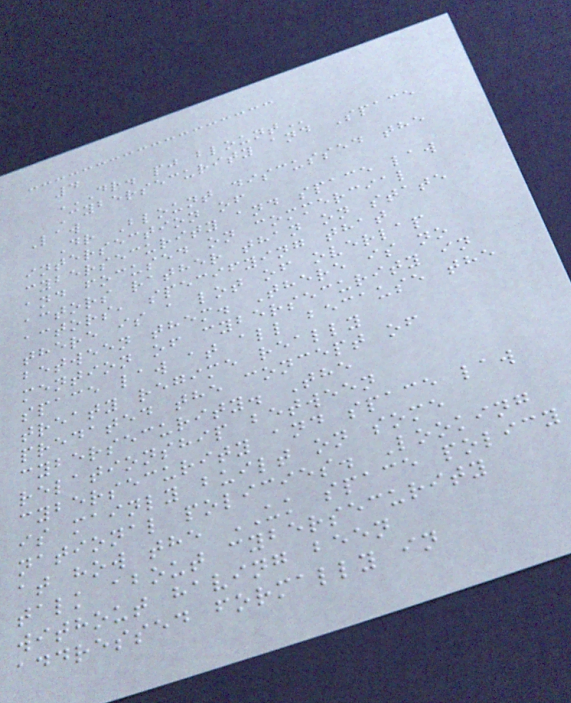4
DR. PJ BLOUNT
Cybersecurity and Space
Law
Dr Blount discussed the
intersection of
cybersecurity and space law
and focused on commercial
actors rather than on state
actors, specifying that
there is a lot of overlap
between them. There is no
mention of cybersecurity in
space law at all because the
treaty regime really
predated the concept of
cybersecurity. The
relationship between
cybersecurity and space law
is mainly built on some
national policies. Looking
at how the UK space policy
talk about cybersecurity
without having been
addressed formally in
